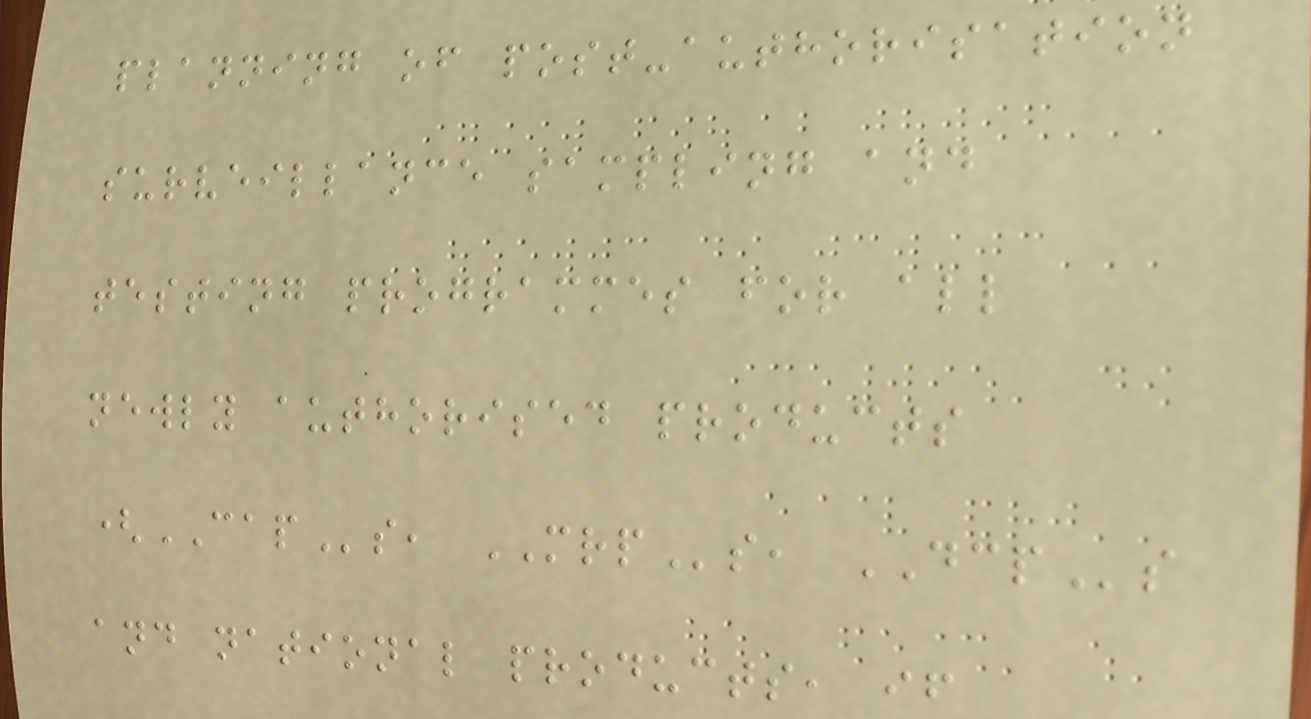planning of post-authorisation
surveillance sampling and
testing programmes for all
newly authorised products
(CAPs, MRPs, DCPs
and national products, if
